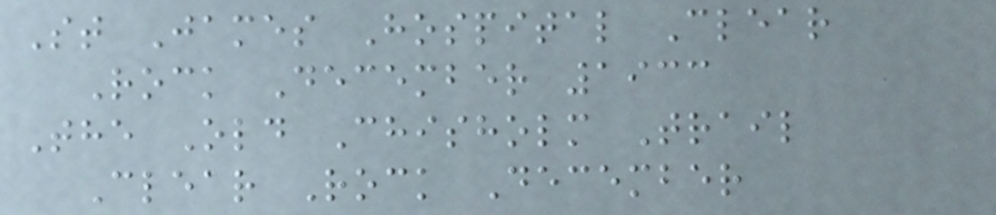St James Hospital Clear
Rock December 1933
The Old Chisholm Trail
Clear Rock December
